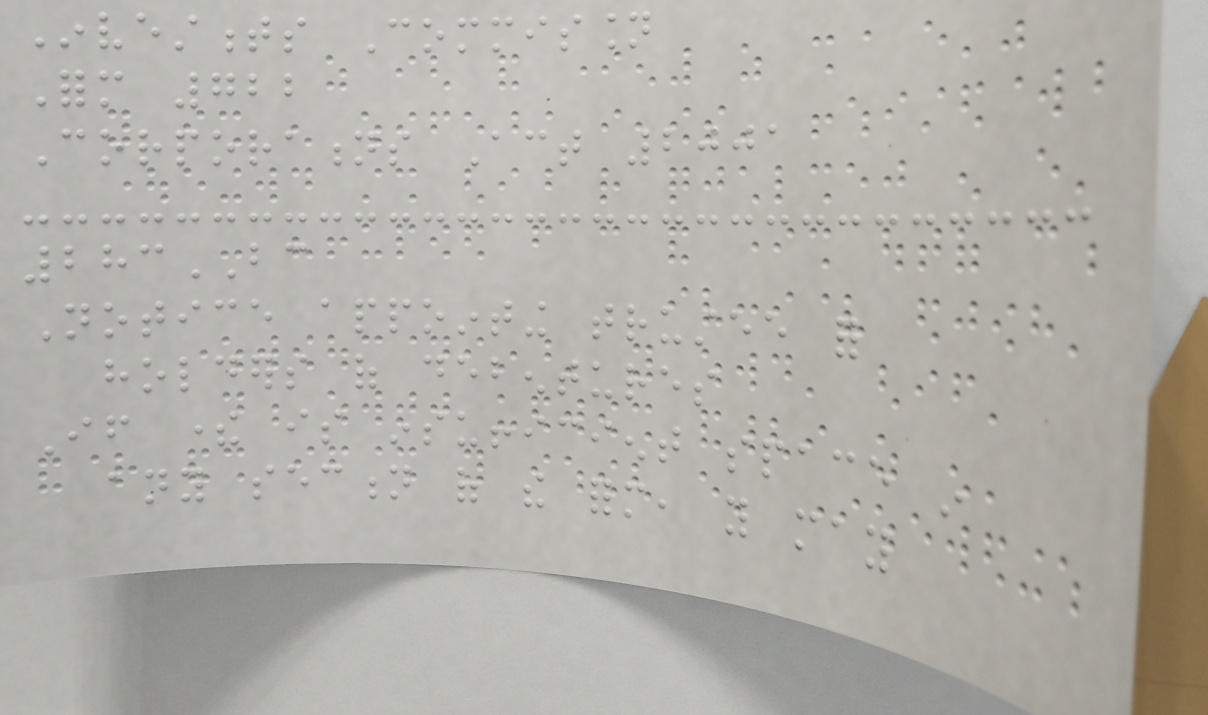Investments Commission
Form 722
Corporations Act 2001
283BC
Notice appointing trustee for
holders of debentures
If there is insufficient space in
any section of the form, you may
